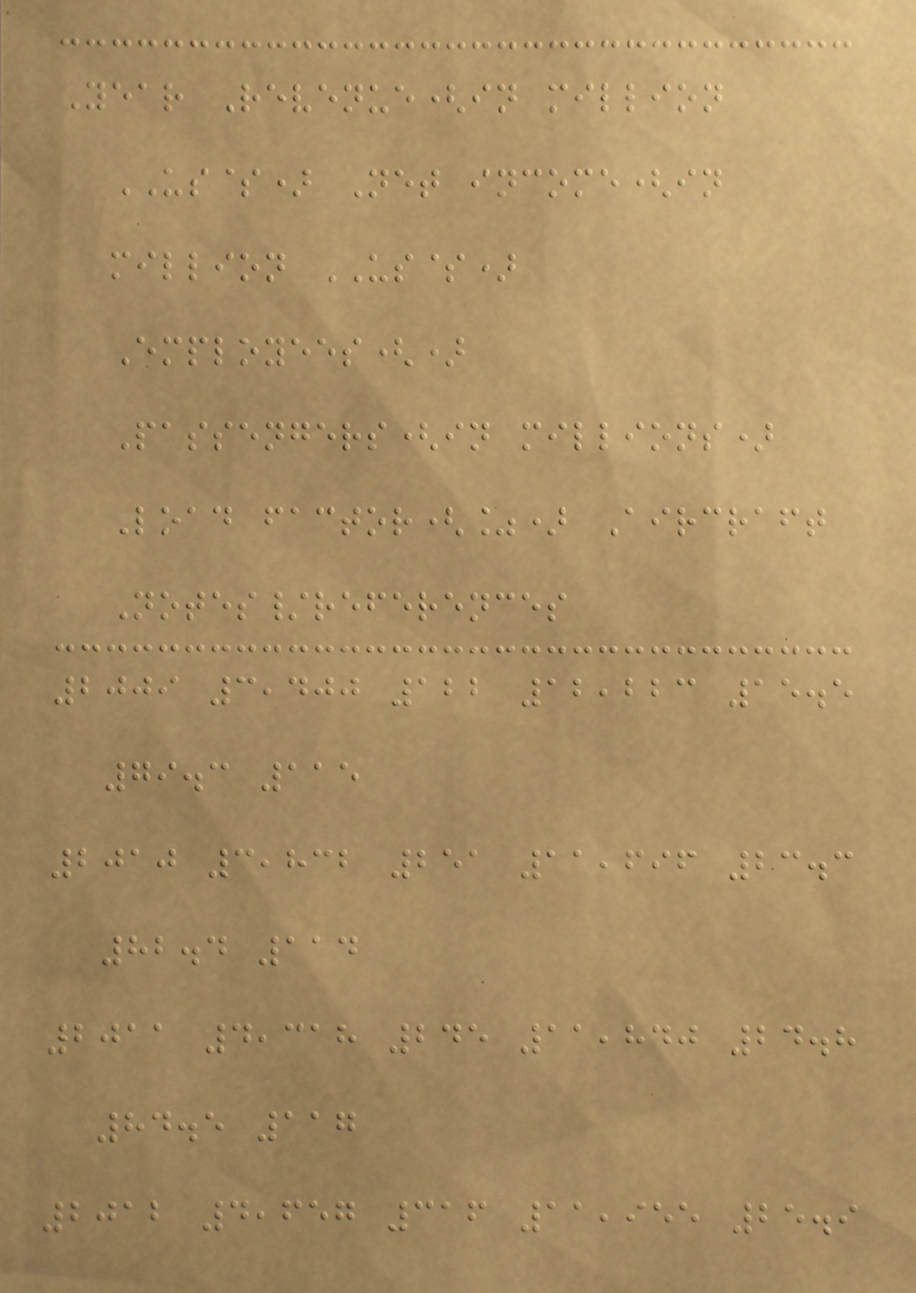Year Revenue(in million
US$) Net income(in
million US$)
Employees()
Passengers(in millions)
Load factor(%) Aircraft
Notes/references
2009 3,400 122 12,223 15.5
79.3 115
2010 3,832 251 11,696 23.3
82.4 114
2011 4,318 245 11,840 24.8
84.5 117
2012 4,657 316 11,955 25.9
